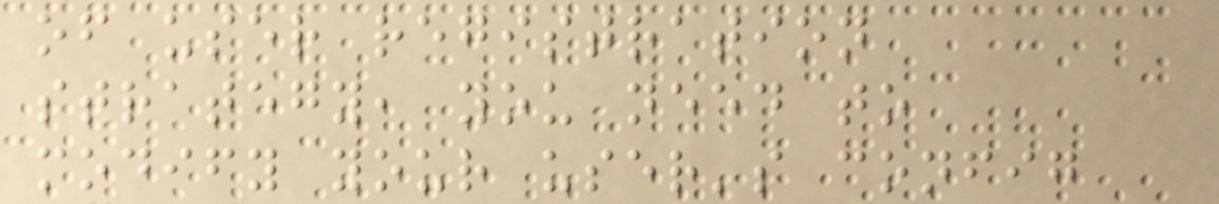of user registration
strategy, you need to
modify your user's config
